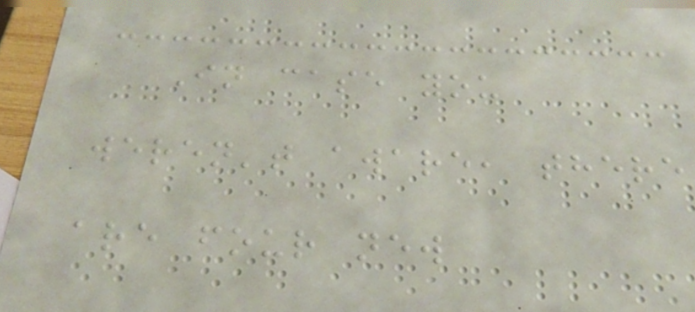In case you
weren't aware, there
are four new
